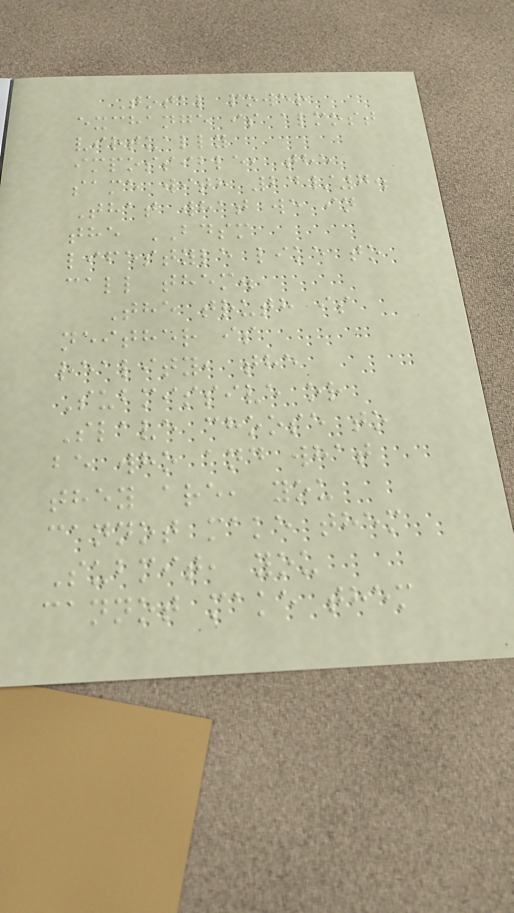Total power
exchange is almost
virtually
impossible, the
same with 24/7.
That what we in
the BDSM
lifestyle like to
call them.
The truth is
neither is
reality, the
Submissive or
Slave choose to
be who and what
they are, you
cannot make them
Submit, you
cannot make them
